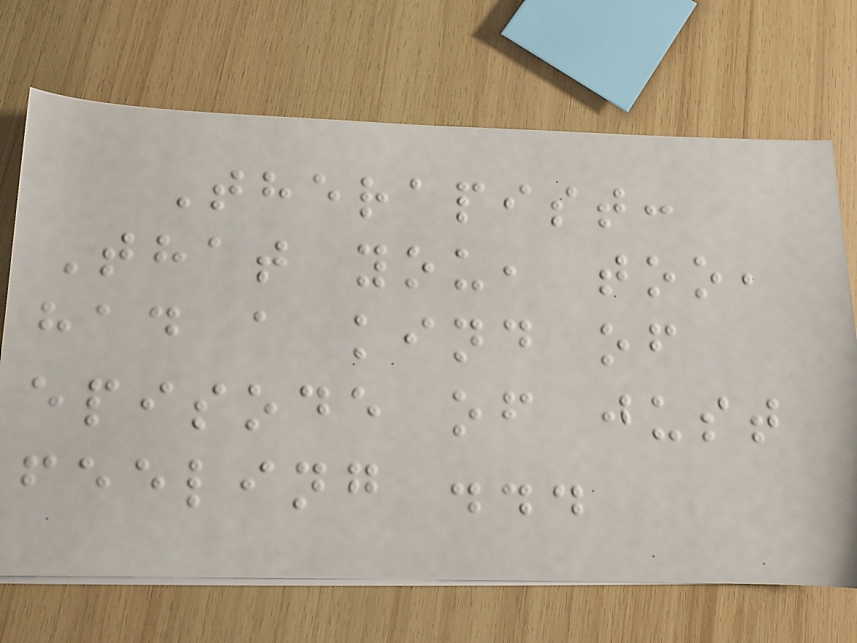Therapist:
That you, too,
had a kind of
episode of just
feeling ...
